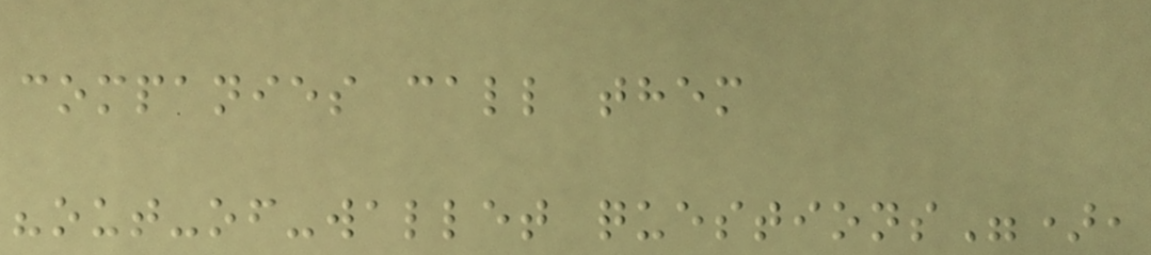companies call them
"out-of-wallet questions"),
